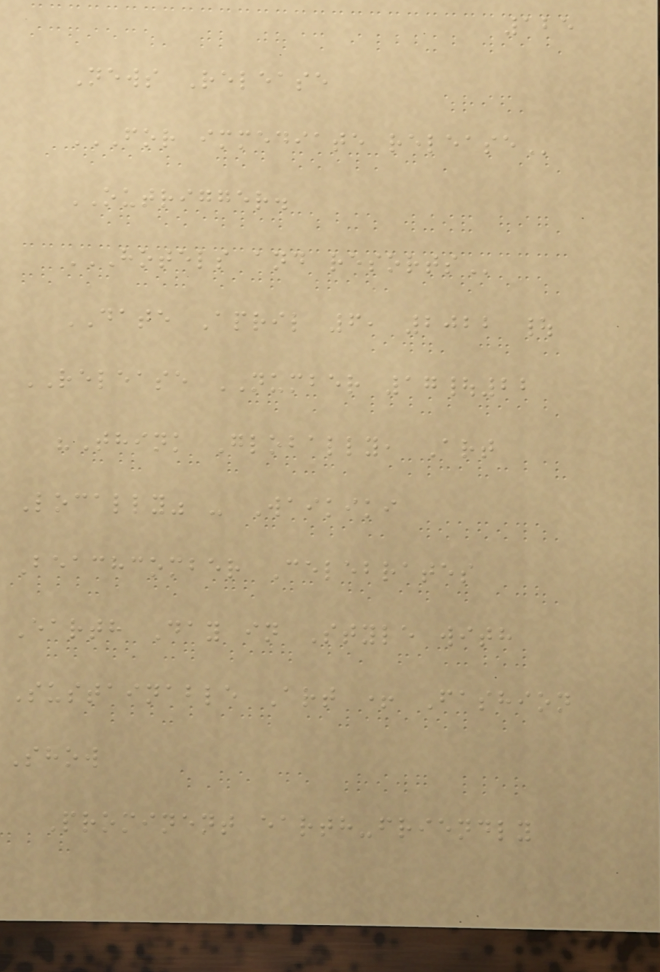125
News Release
FOR IMMEDIATE RELEASE
OUTRIGGER.
HOTELS AND RESORTS
DATE April 6, 2022 |
RELEASE NUMBER 17|22
"Think Globally, Art
Locally" - Waikiki
Beachcomber Celebrates
Earth Day in Style with
Sustainable Art + Fashion
Show
Prominent earth-friendly
